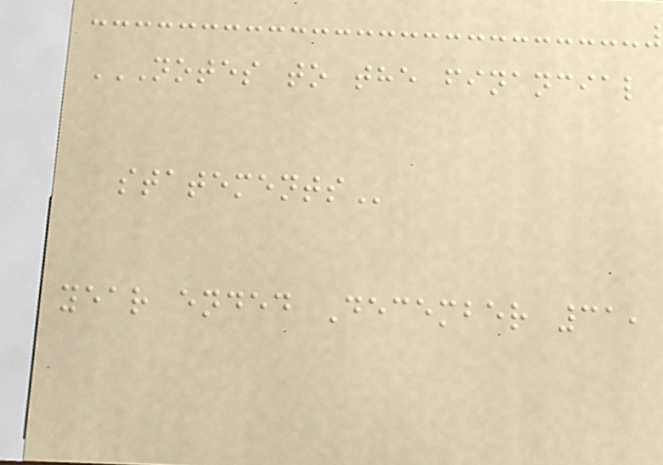NOTES TO THE FINANCIAL
STATEMENTS
year ended December 31,
